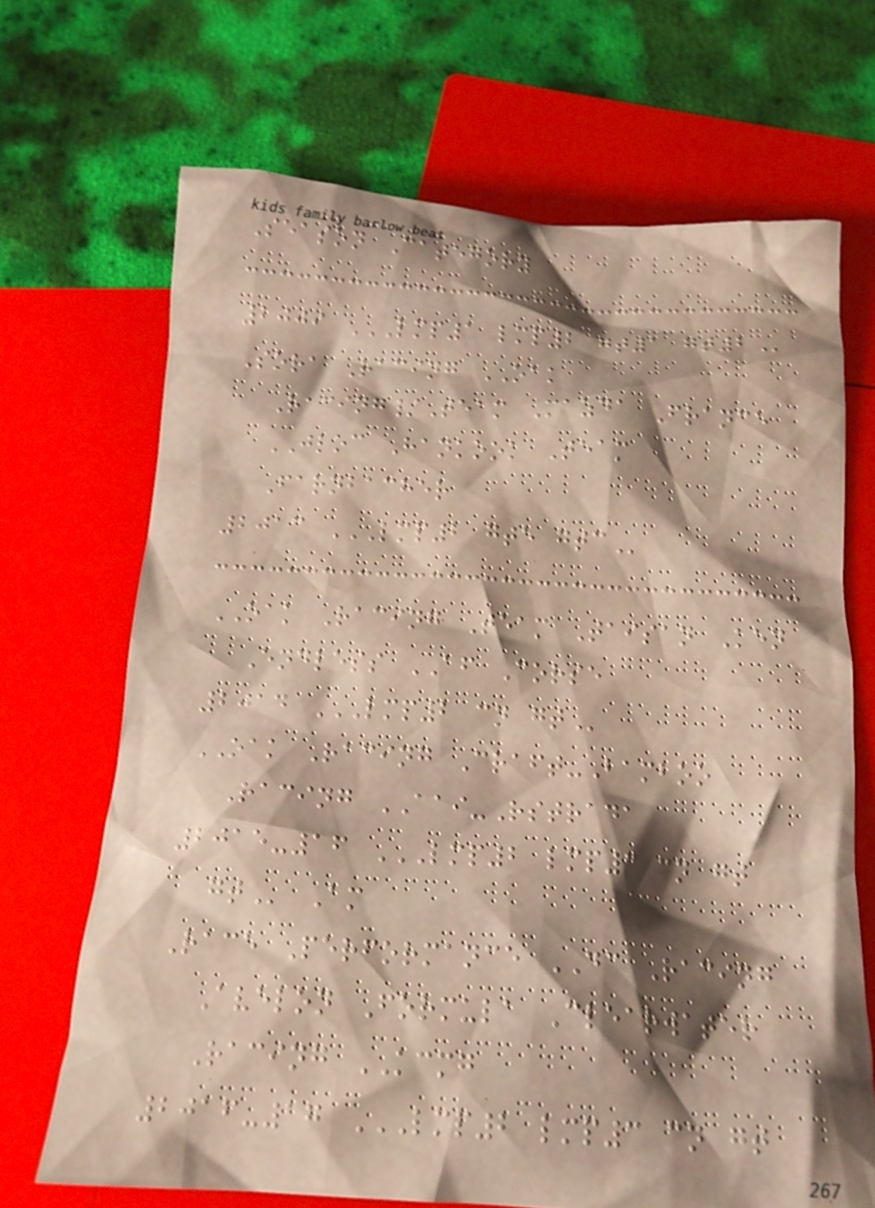Season Category
2009 LMP1 LMP2 GT1 GT2
Sora Racing OAK
Racing/Team Mazda France
JLOC Hankook Team
Farnbacher
2013 LMP2 GTE GTC
OAK Racing Team Taisan Ken
Endless AF Corse
2014 LMP2 CN GT
OAK Racing Craft-Bamboo
Racing AAI-Rstrada
2015-16 LMP2 LMP3 CN GT
GT Am
Race Performance DC Racing
Avelon Formula Clearwater
Racing KCMG
2016-17 LMP2 LMP3 CN GT
